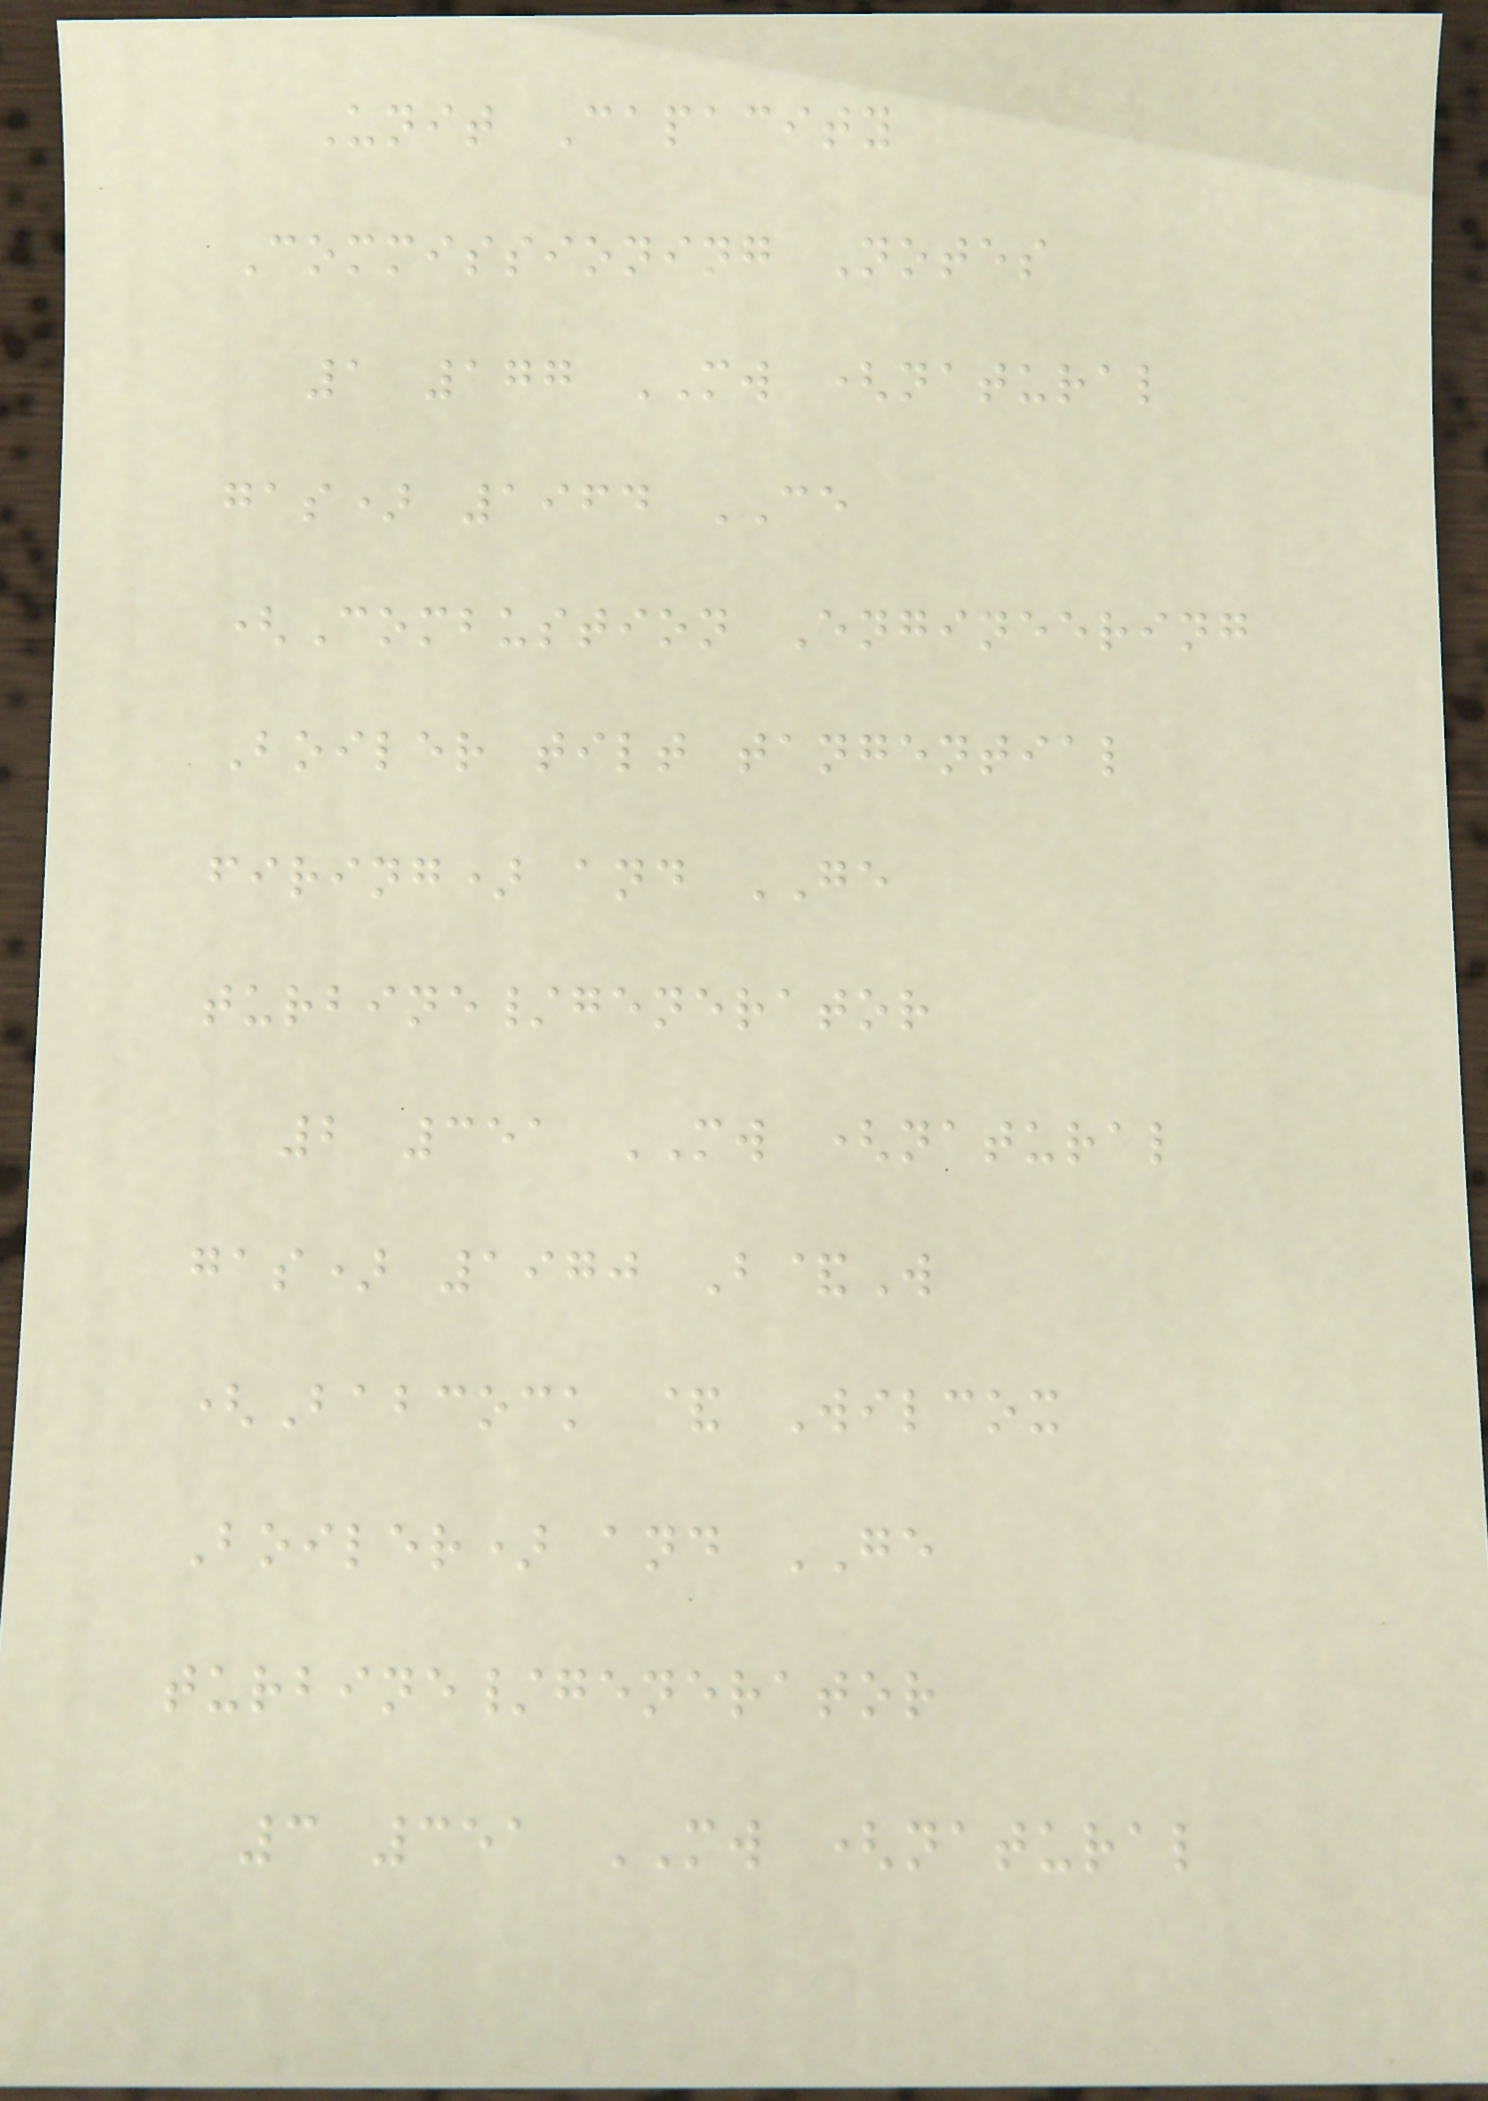Unit Capacity
Commissioning Notes
1 177 MW (natural
gas) 1964 CE
(Combustion Engineering
Boiler tilt tangential
firing) and GE
turbine/generator
2 351 MW (natural
gas) 1970 B&W
(Babcock & Wilcox
Boiler) and GE
turbine/generator
3 351 MW (natural
